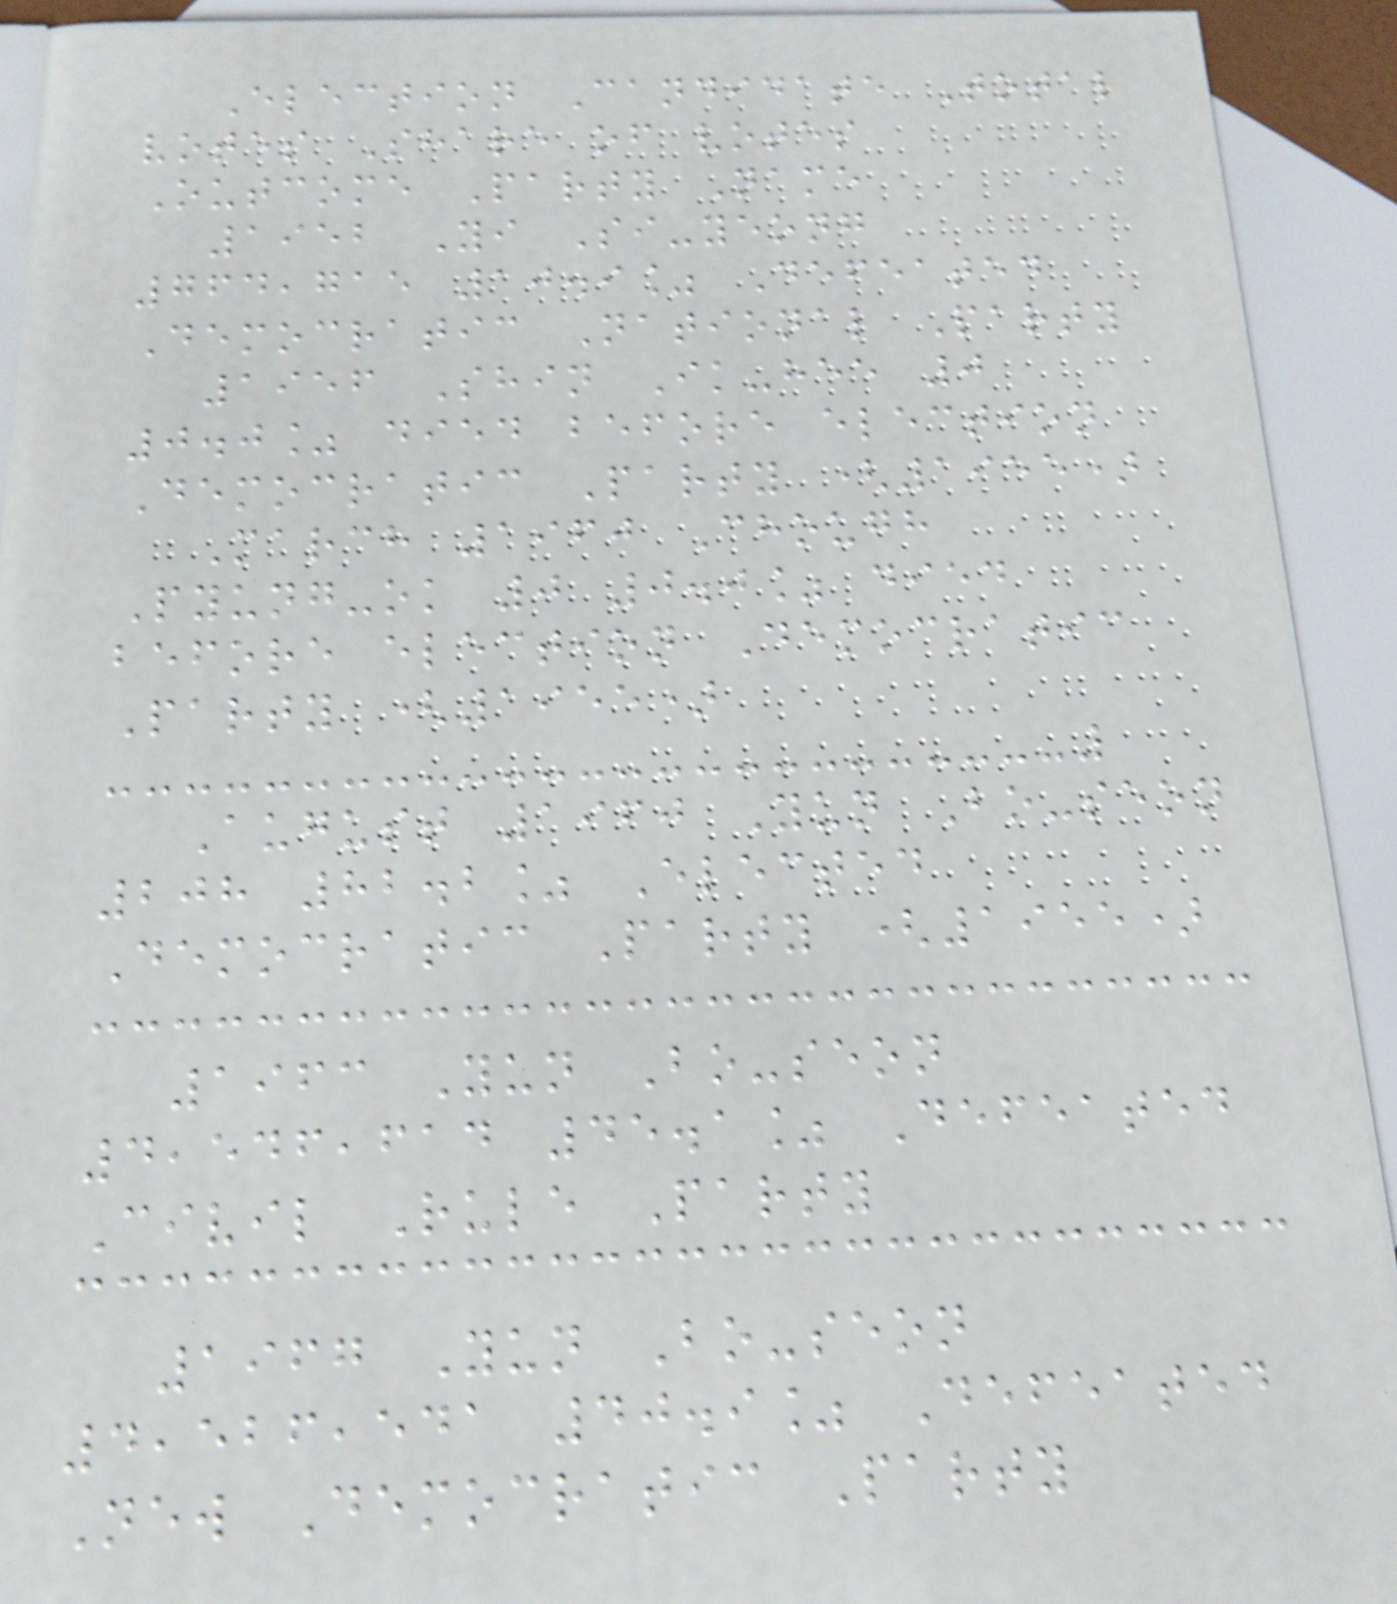Election Candidate Total
votes Share of votes
Outcome Party Name
1952 Yi Si-yeong
764,715 10.9% Defeated
Democratic National Party
1956 Shin Ik-hee 0
0.0% died before election
Democratic Party (1955)
March 1960 Chough
Pyung-ok 0 0.0% died
before election Democratic
Party (1955)
August 1960 Yun Bo-seon
208 82.2% Elected
Democratic Party (1955)
1963 Yun Bo-seon
4,546,614 45.1% Defeated
Civil Rule Party
1967 Yun Bo-seon
4,526,541 40.9% Defeated
New Democratic Party
